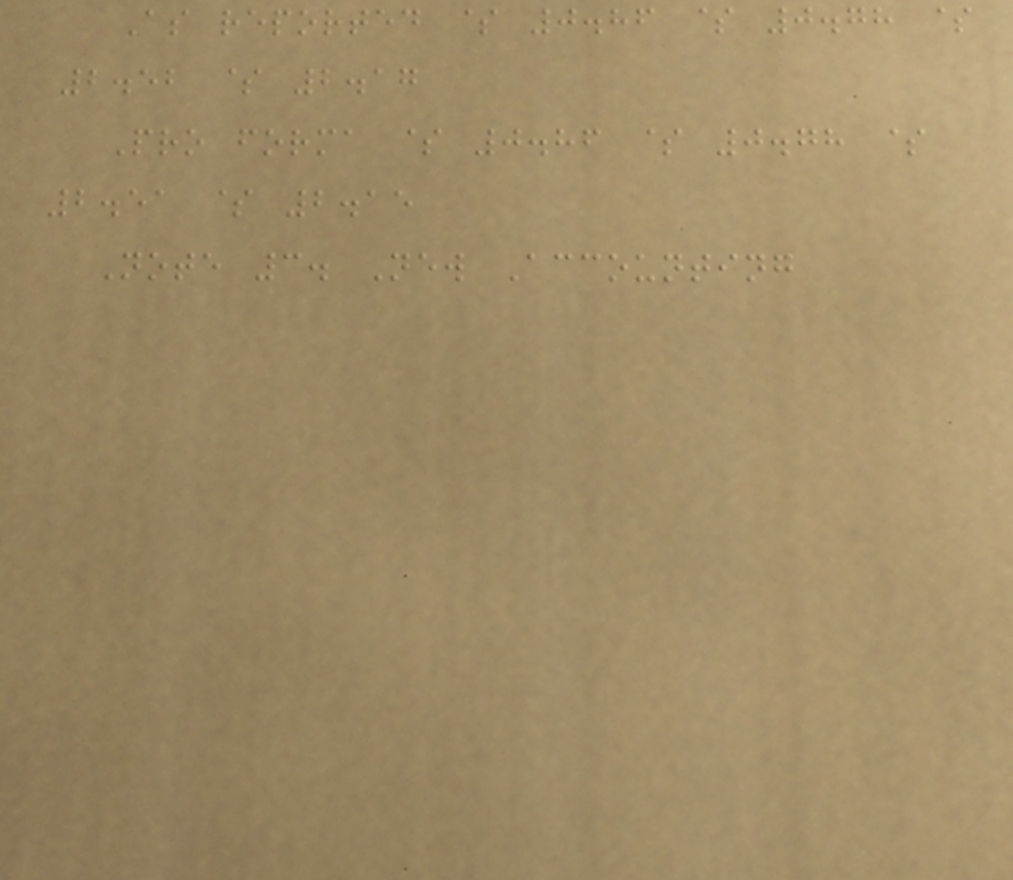As reported $ 0.86 $ 0.78 $
2.52 $ 2.17
Pro forma $ 0.86 $ 0.78 $
2.51 $ 2.15
Note 3. New Accounting
